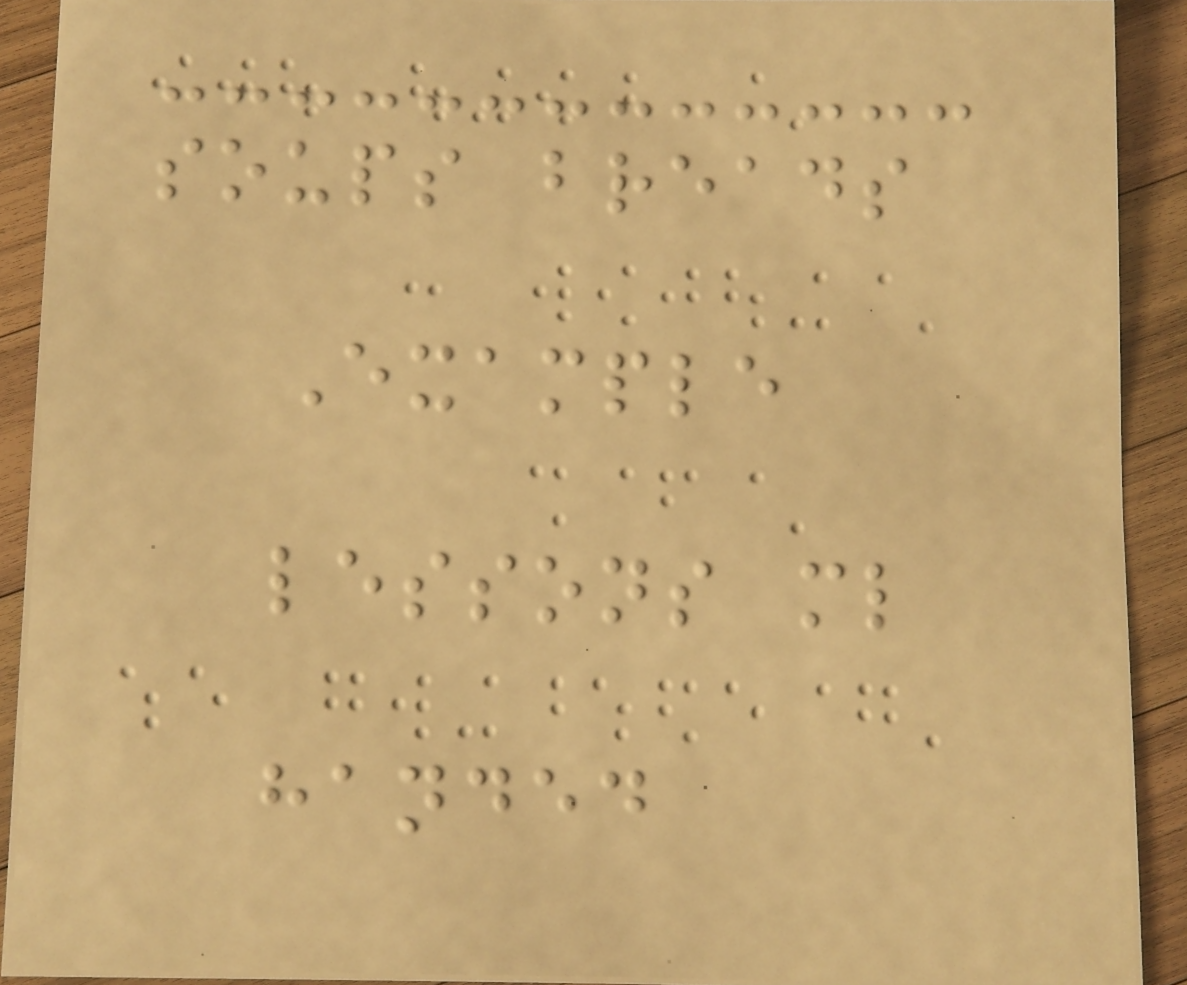soups breads
Example
lessons ml
handed
